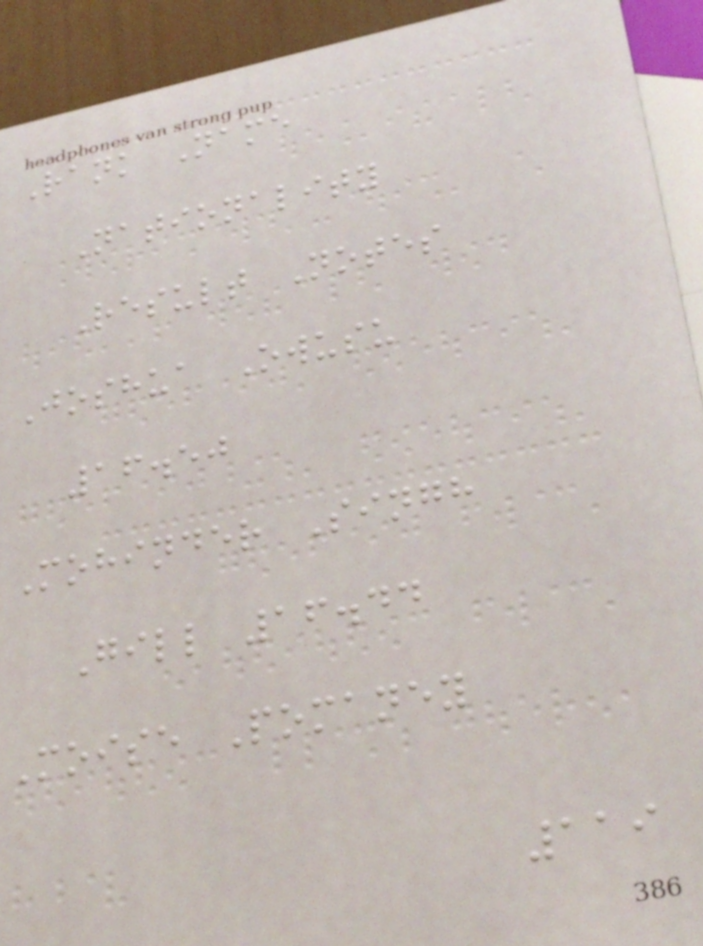Rank Name
Nationality
Result Notes
Joshua Owusu
16.50
Mohinder Singh
Gill 16.44
Moise Pomaney
119
